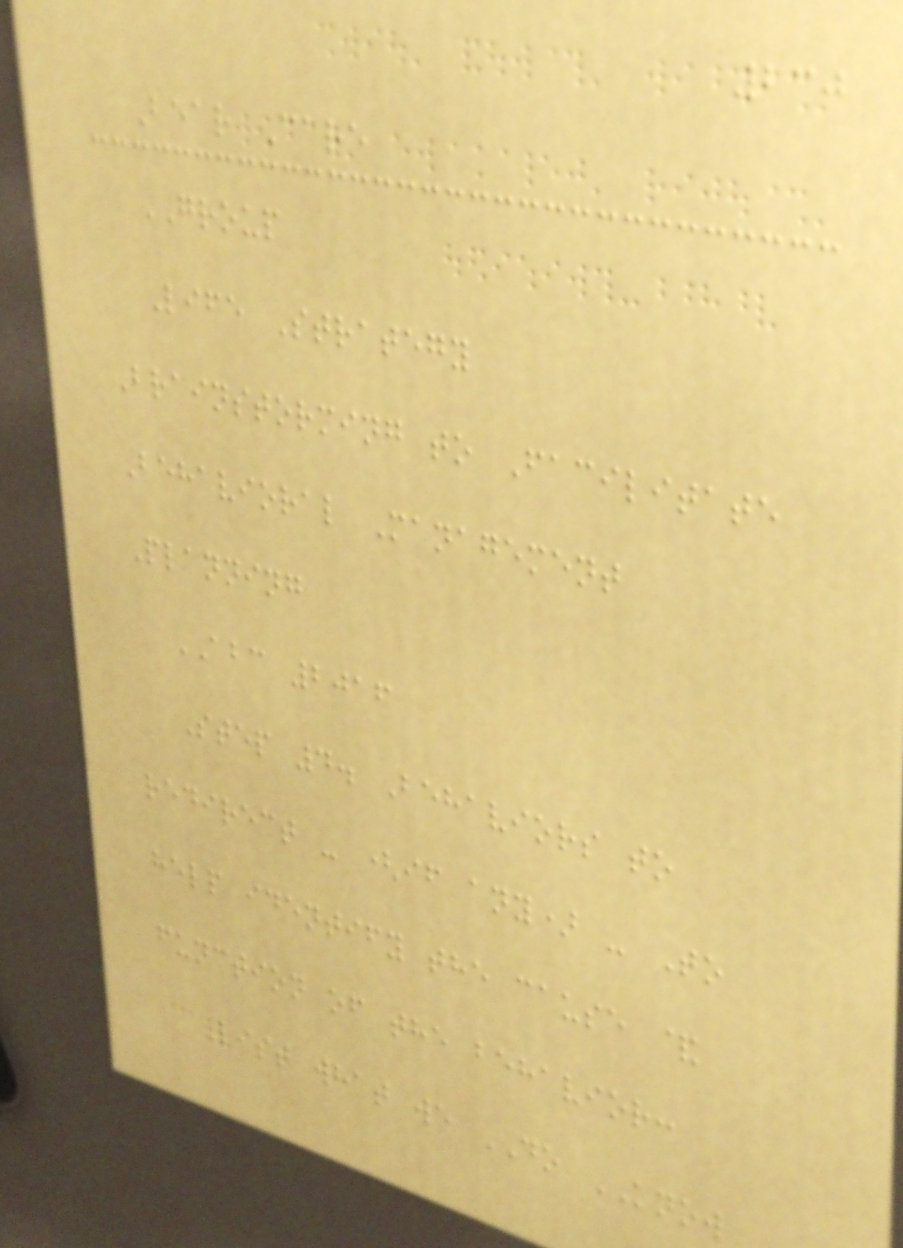230
Bear Care
GROUP
Life Strategy
Brainstorming to Facilitate
Behavioral Management
Planning
ABC 2016
Step 4. Behaviors to
redirect - (if any) - To
help identify the cause &
function of the behavior:
List what we DO KNOW
